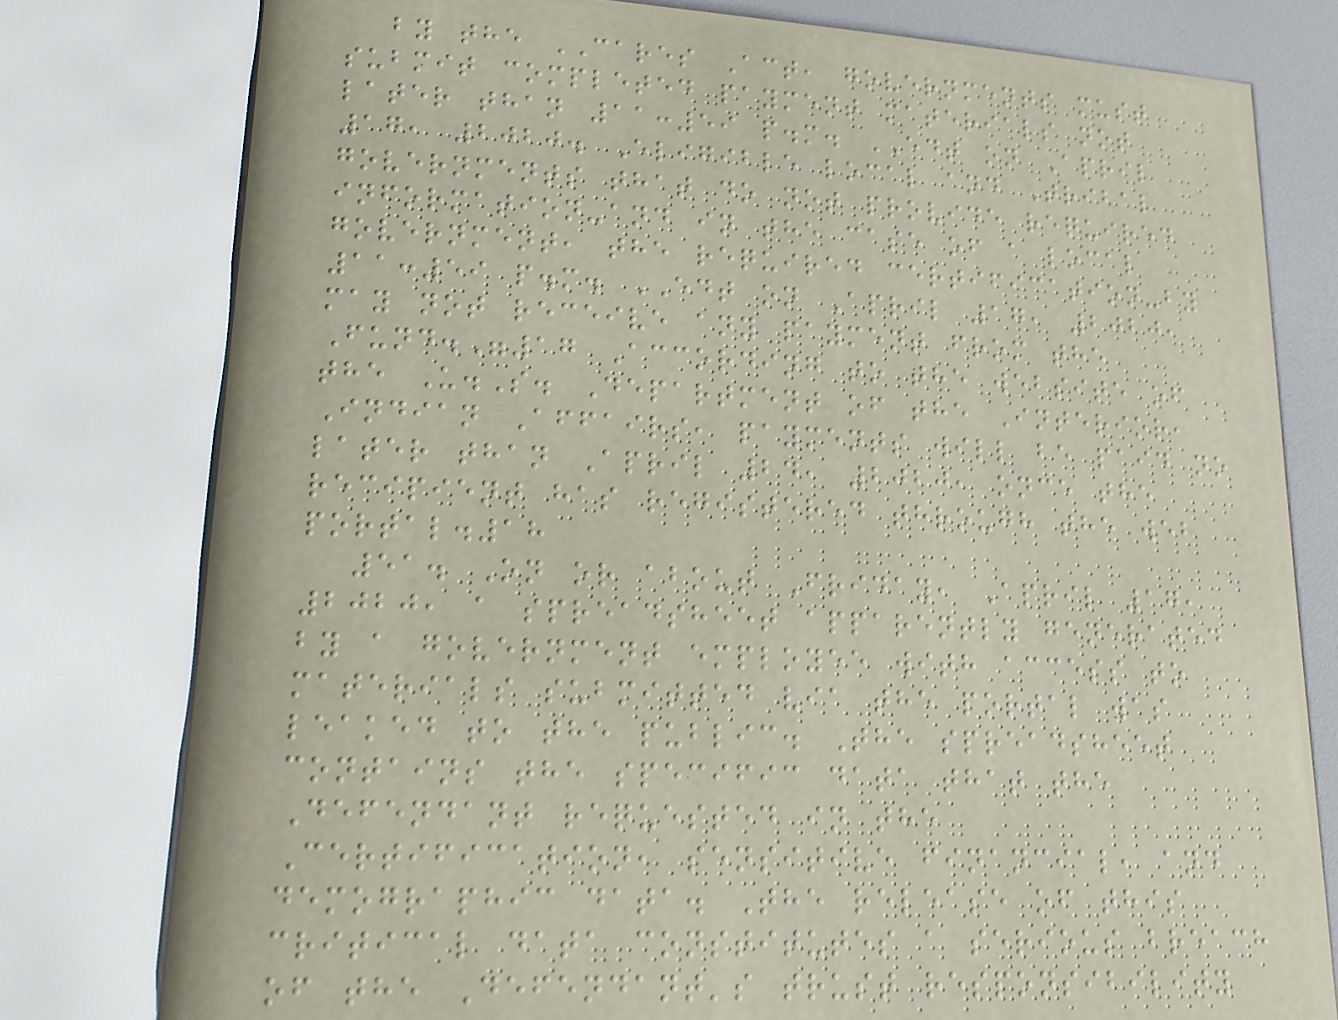by the CARES Act, governments must
submit completed payment materials not
later than 11:59 p.m. EDT on April
17, 2020. Eligible local and Tribal
governments that do not provide required
information-and in the case of a local
government, the required certification-by
11:59 p.m. EDT on April 17, 2020,
may not receive any payment from the
Fund."17 According to the website of
the U.S. Department of the Interior,
Indian Affairs, payments will be paid no
later than April 24, 2020, once the
recipient has registered through the web
portal.18
51. On or about Friday, April 17,
2020, a spreadsheet apparently generated
by a government employee with access to
materials submitted via the portal was
leaked to the public. The spreadsheet
contains the specific data that the
Defendant requested in the
Certification, sensitive financial, and
demographic data. The release of this
critical data constitutes a serious breach
of the Defendant's trust responsibility
